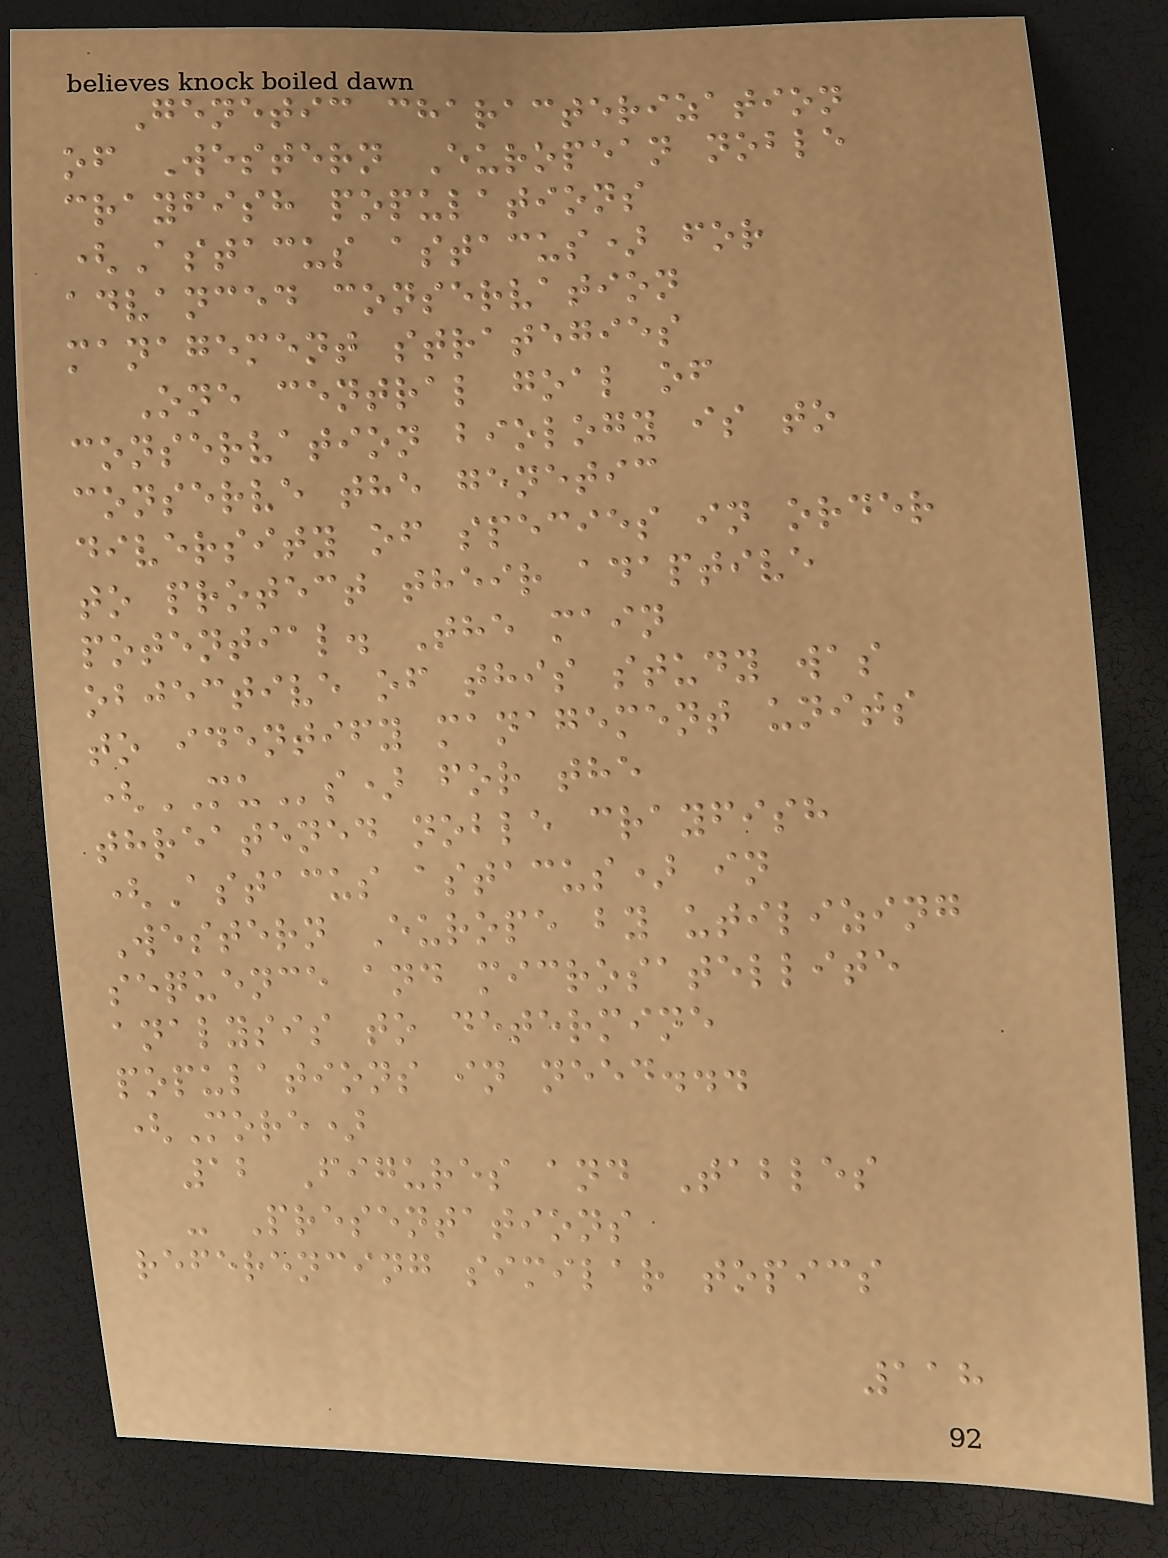Genetic characterization
of Western European noble
crayfish populations
(Astacus astacus) for
advanced conservation
management strategies
One central goal of
conservation biology is to
conserve the genetic
diversity of species in order
to protect their adaptive
potential. The main
objective of this study was
to identify management units
(MUs) for the
threatened noble crayfish
(Astacus astacus) in
Western Europe by utilizing
sequence and microsatellite
analysis to determine
populations in need...
(More)
12 Figures and Tables
- Presentations
referencing similar topics
118
